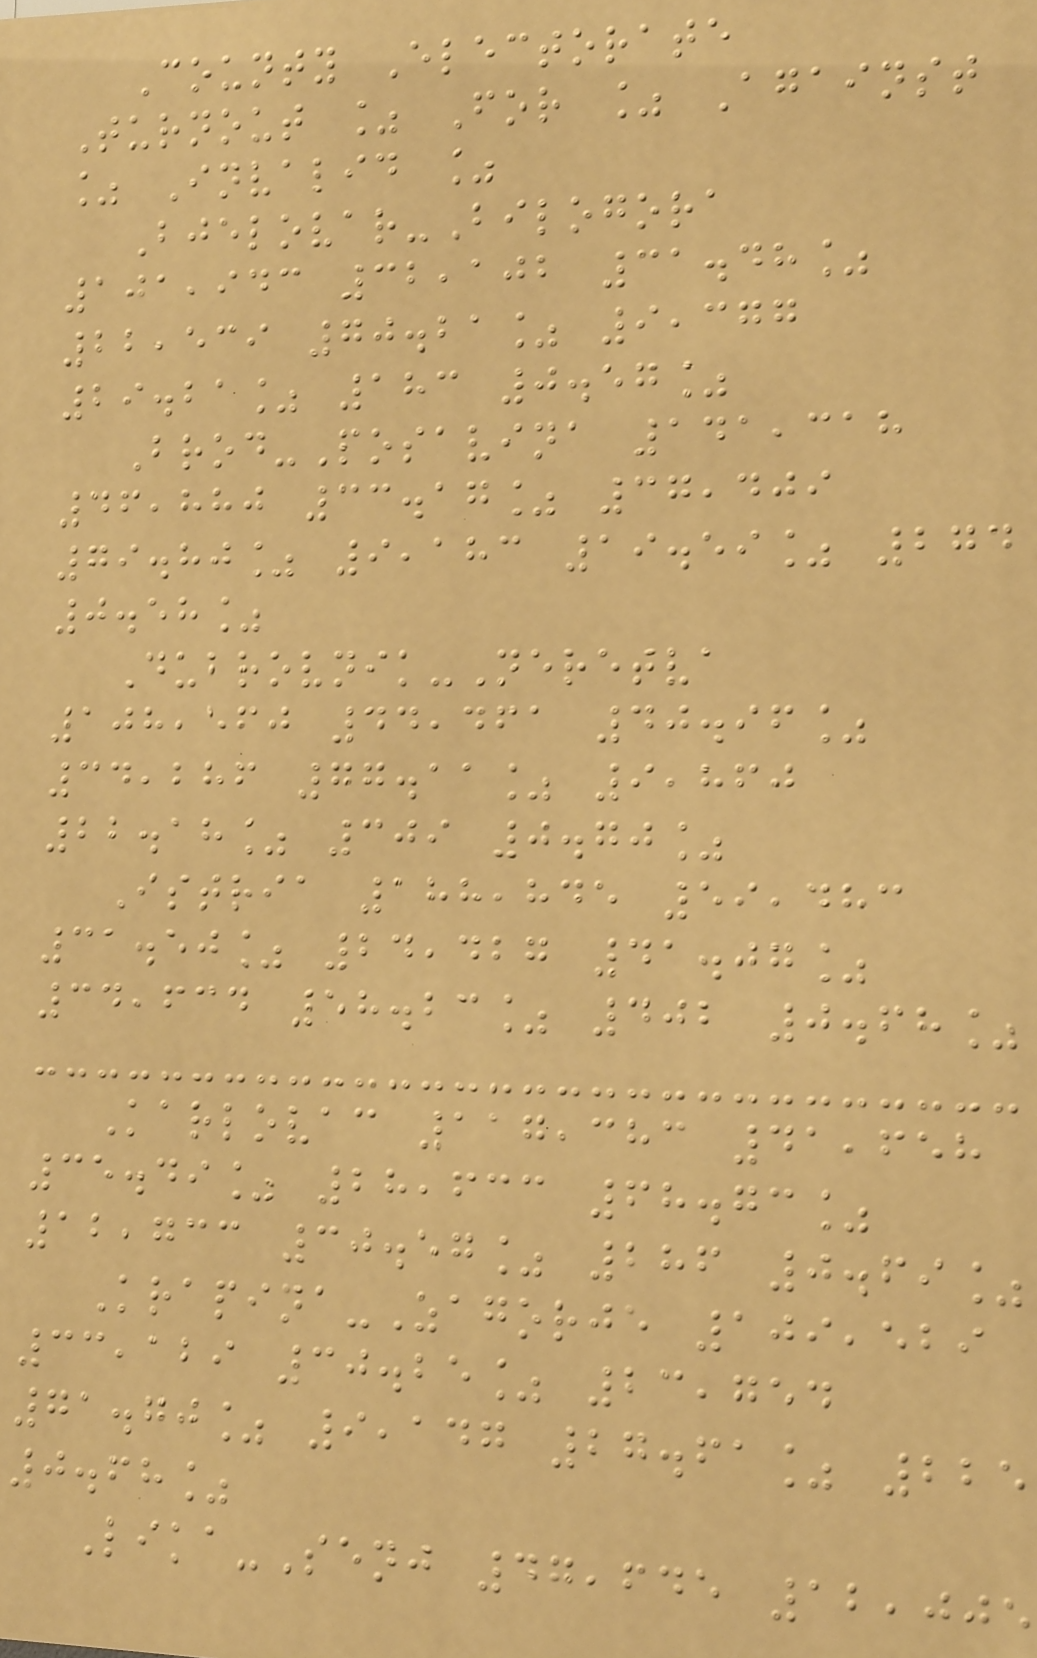County Electorate
Turnout % For % Against
% Invalid %
Bjelovar-Bilogora
101,943 32,102 31.48%
22,539 70.21% 9,377
29.21% 183 0.57%
Brod-Posavina 141,318
46,880 33.17% 37,409
79.80% 9,183 19.59% 274
0.58%
Dubrovnik-Neretva
108,560 44,461 40.96%
34,286 77.11% 9,860
22.18% 309 0.70%
Istria 188,845 59,483
31.50% 24,427 41.07%
34,634 58.23% 402 0.68%
Karlovac 117,383 41,658
35.49% 28,633 68.73%
12,733 30.57% 286 0.69%
Krapina-Zagorje 109,529
33,129 30.25% 23,754
71.70% 9,147 27.61% 225
0.68%
Lika-Senj 47,645 12,005
